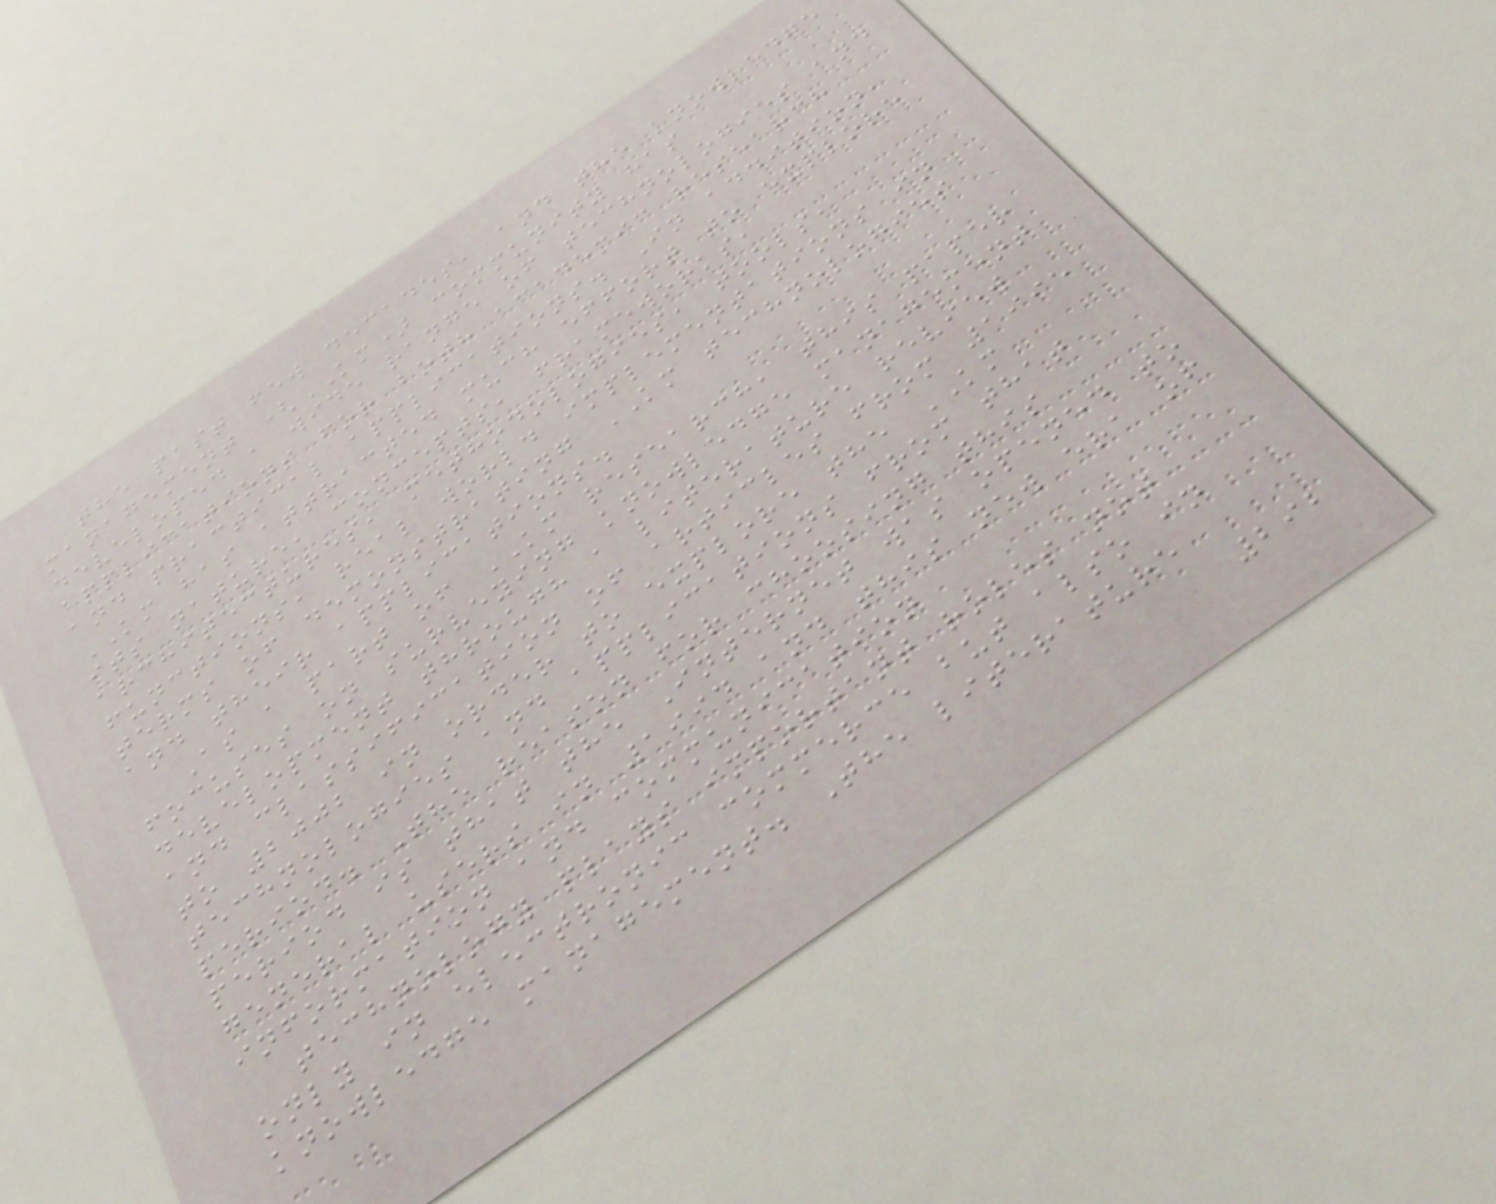the past few decades, and the knowledge
management (KM) community has
developed a wide range of technologies and
applications for both academic research
and practical applications. In addition,
KM has attracted much effort to explore
its nature, concepts, frameworks,
architectures, methodologies, tools,
functions, real world implementations in
terms of demonstrating KM technologies
and their applications.
As a part of KM research, this paper
focuses on surveying knowledge management
development through a literature review
and classification of articles from 1995
to 2002 in order to explore the KM
technologies and applications from that
period. The reason for choosing this
period is that the Internet was opened to
general users in 1994 and this new era of
information and communication
technology plays important roles not
only in electronic commerce but also in
knowledge management. The literature
292
